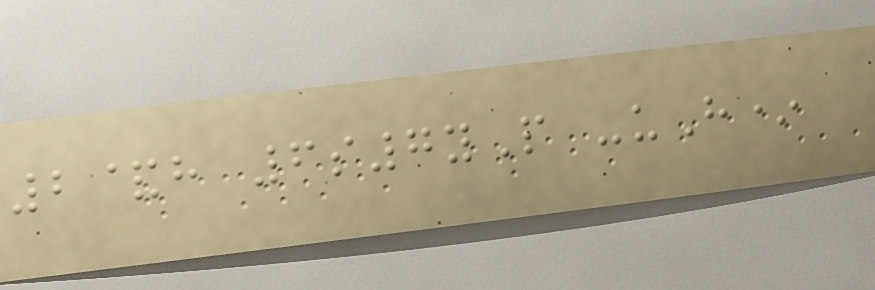2&h 6s7yP -uH*
